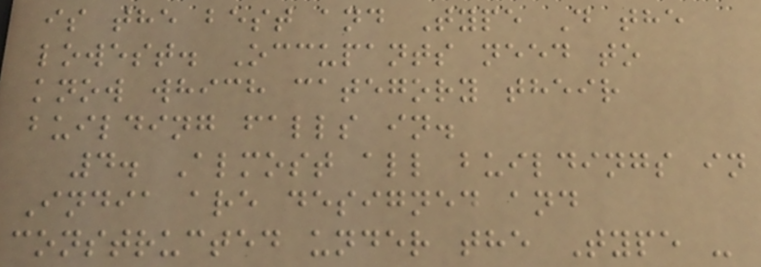is the best and Type D the
lowest. Occupants need to
know which category their
building falls in.
4. Almost all buildings in
India are designed and
constructed under the Type -
